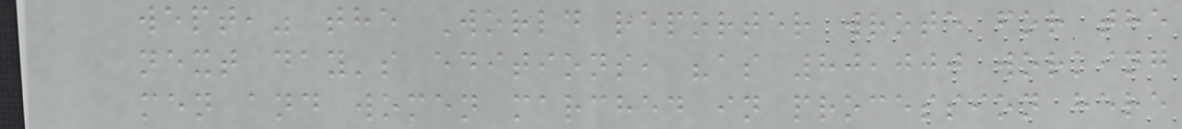wept," the World reporter wrote for the
next day's editions, "as 80,000 working
men and women marched in procession here
